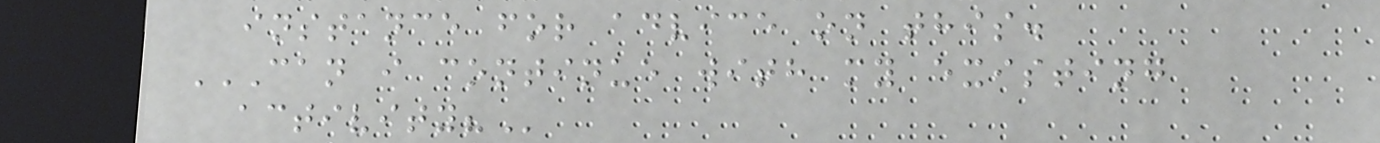instance for advice on this.
CAN I CONTINUE WITH MY EXISTING
ACTIVITY?
